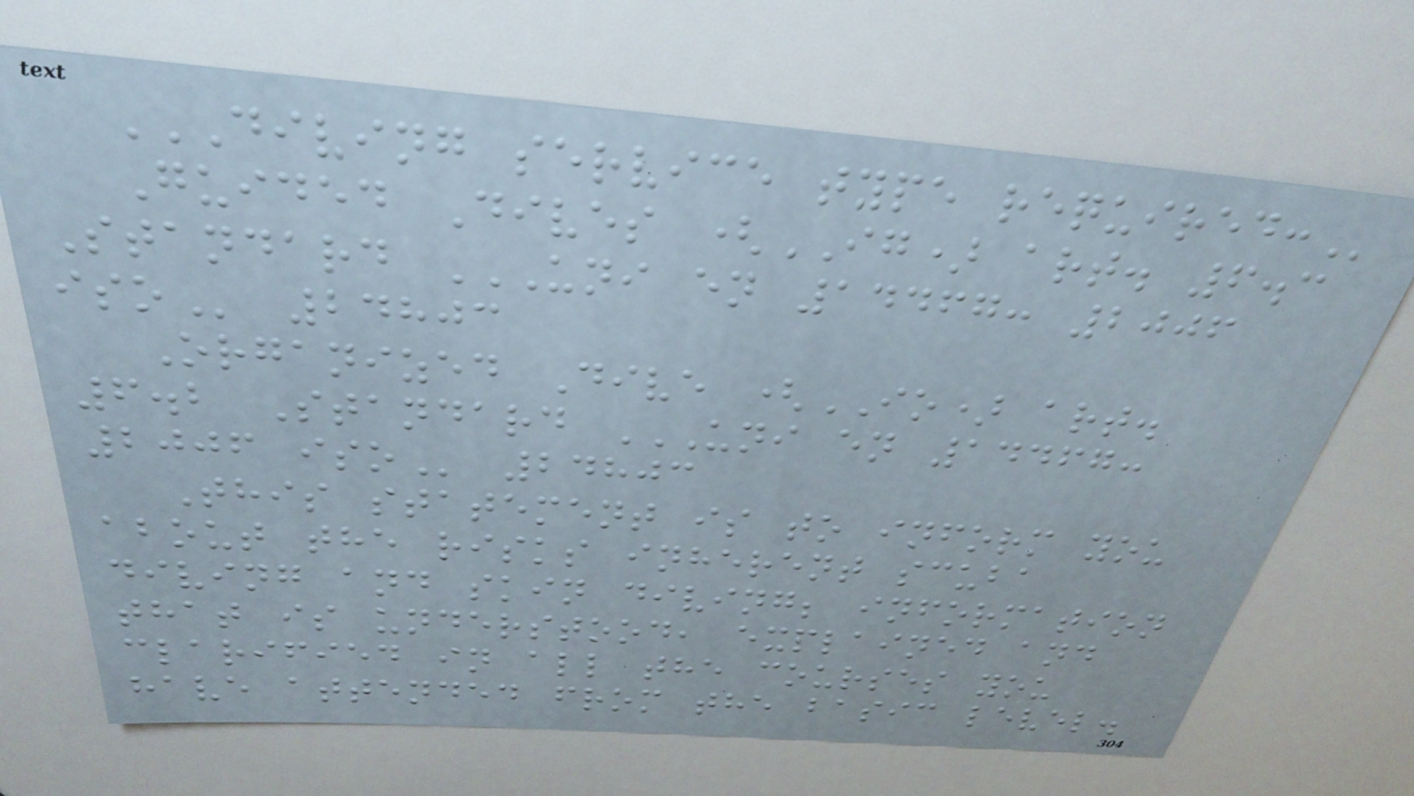DIVING SERVICE TYPE REQUIRED:
Guided Dives (IG) art. 6.3
Standard UNI EN 14467: 2006
ISO 24803
Organized Dive (IO) art.
6.2 Standard UNI EN 14467:
2006 ISO 24803
This statement is to inform you
about the risks inherent scuba
diving and skin diving; information
that is understood, explained and
clarified in all the courses you
have attended from the basic level.
